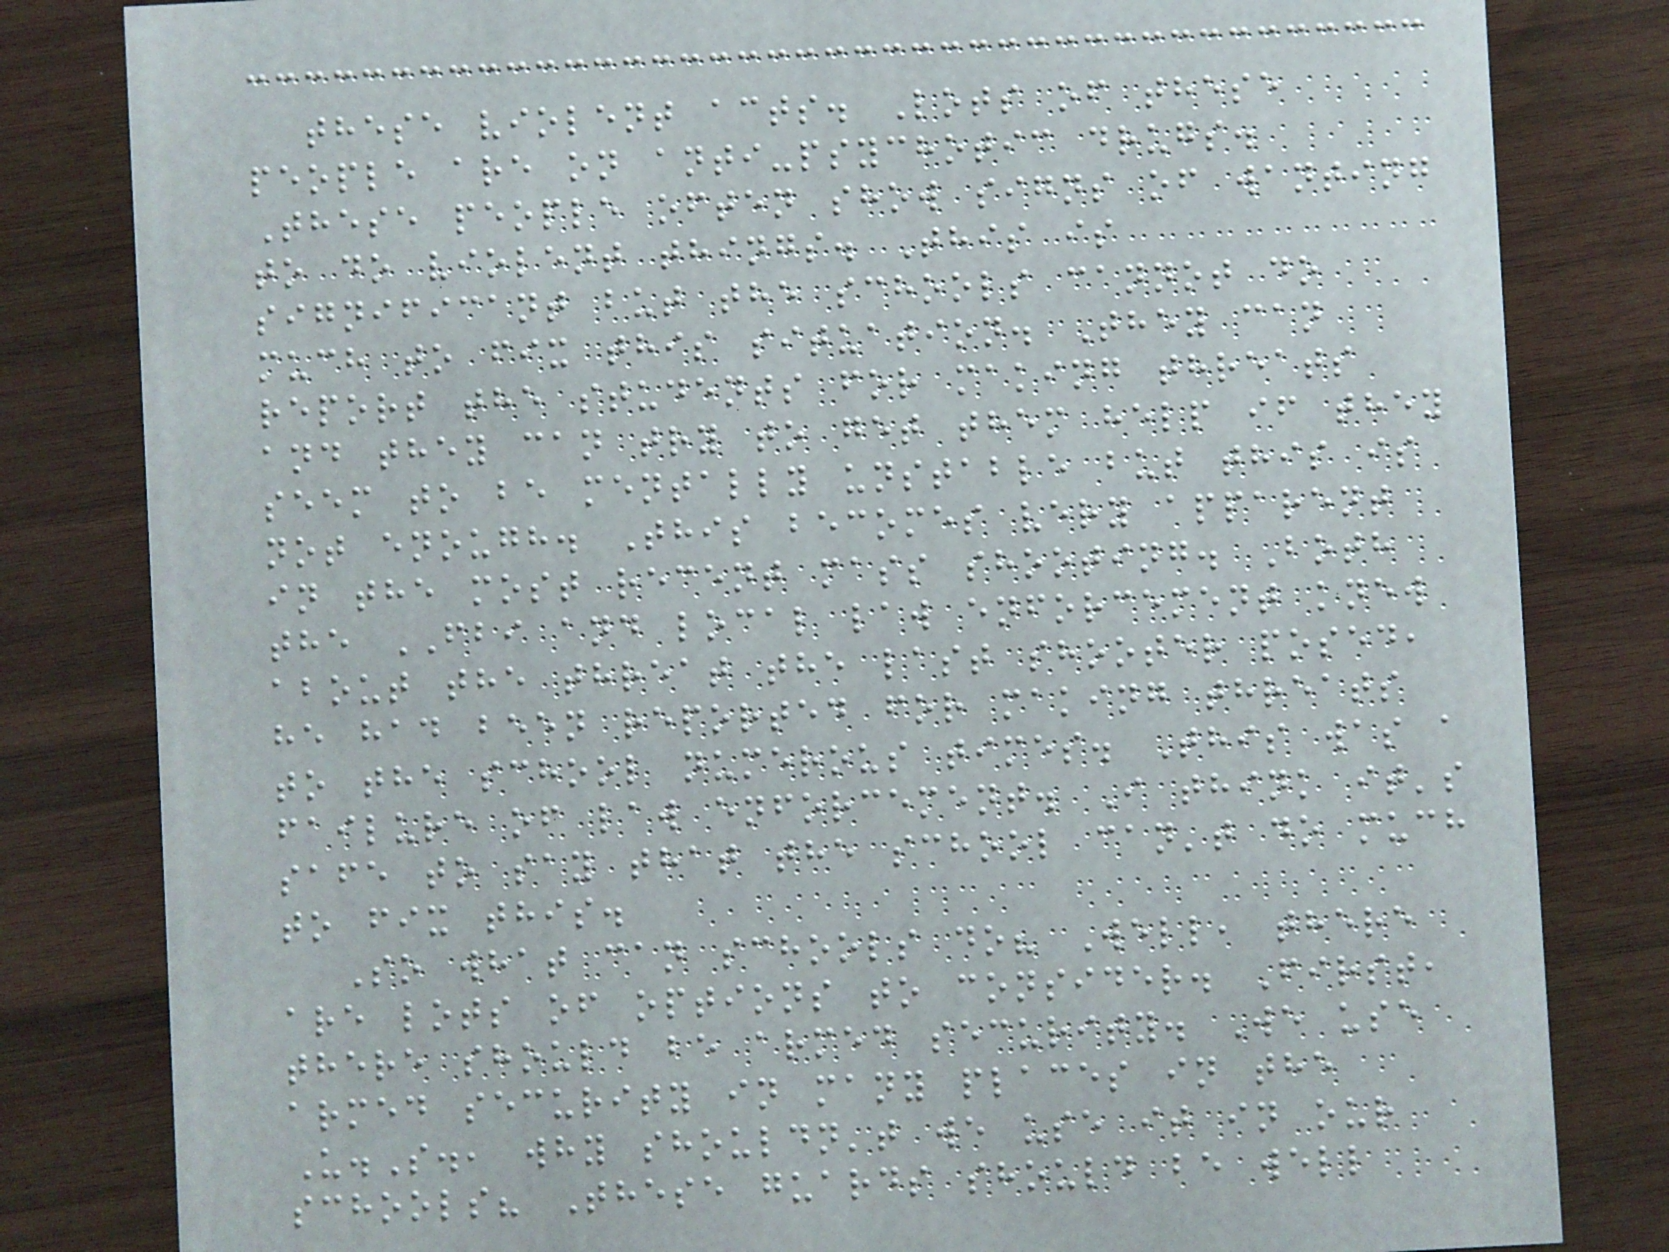these violent acts. Lots of these
people are on anti-psychotic drugs.
These people often show signs of wanting
to do violent things. This is
significant but the schools cannot do
much to fix this situation. They can
report the students for making threats
and they can try to get them help if they
seem to be mentally unstable but this is
not enough. This becomes very apparent
in the most recent mass shooting. Both
the FBI and local law enforcement knew
about the threat the last shooter posed,
he had been reported for making threats
to the school numerous times. This was a
failure of law enforcement. I think it's
safe to say that the school can't do much
to fix this.
So what can schools do? Well, there
are lots of options to consider. First,
there should be armed security. We use
armed security in many places in the
U.S., why shouldn't we use it in our
schools? These guards should be well
